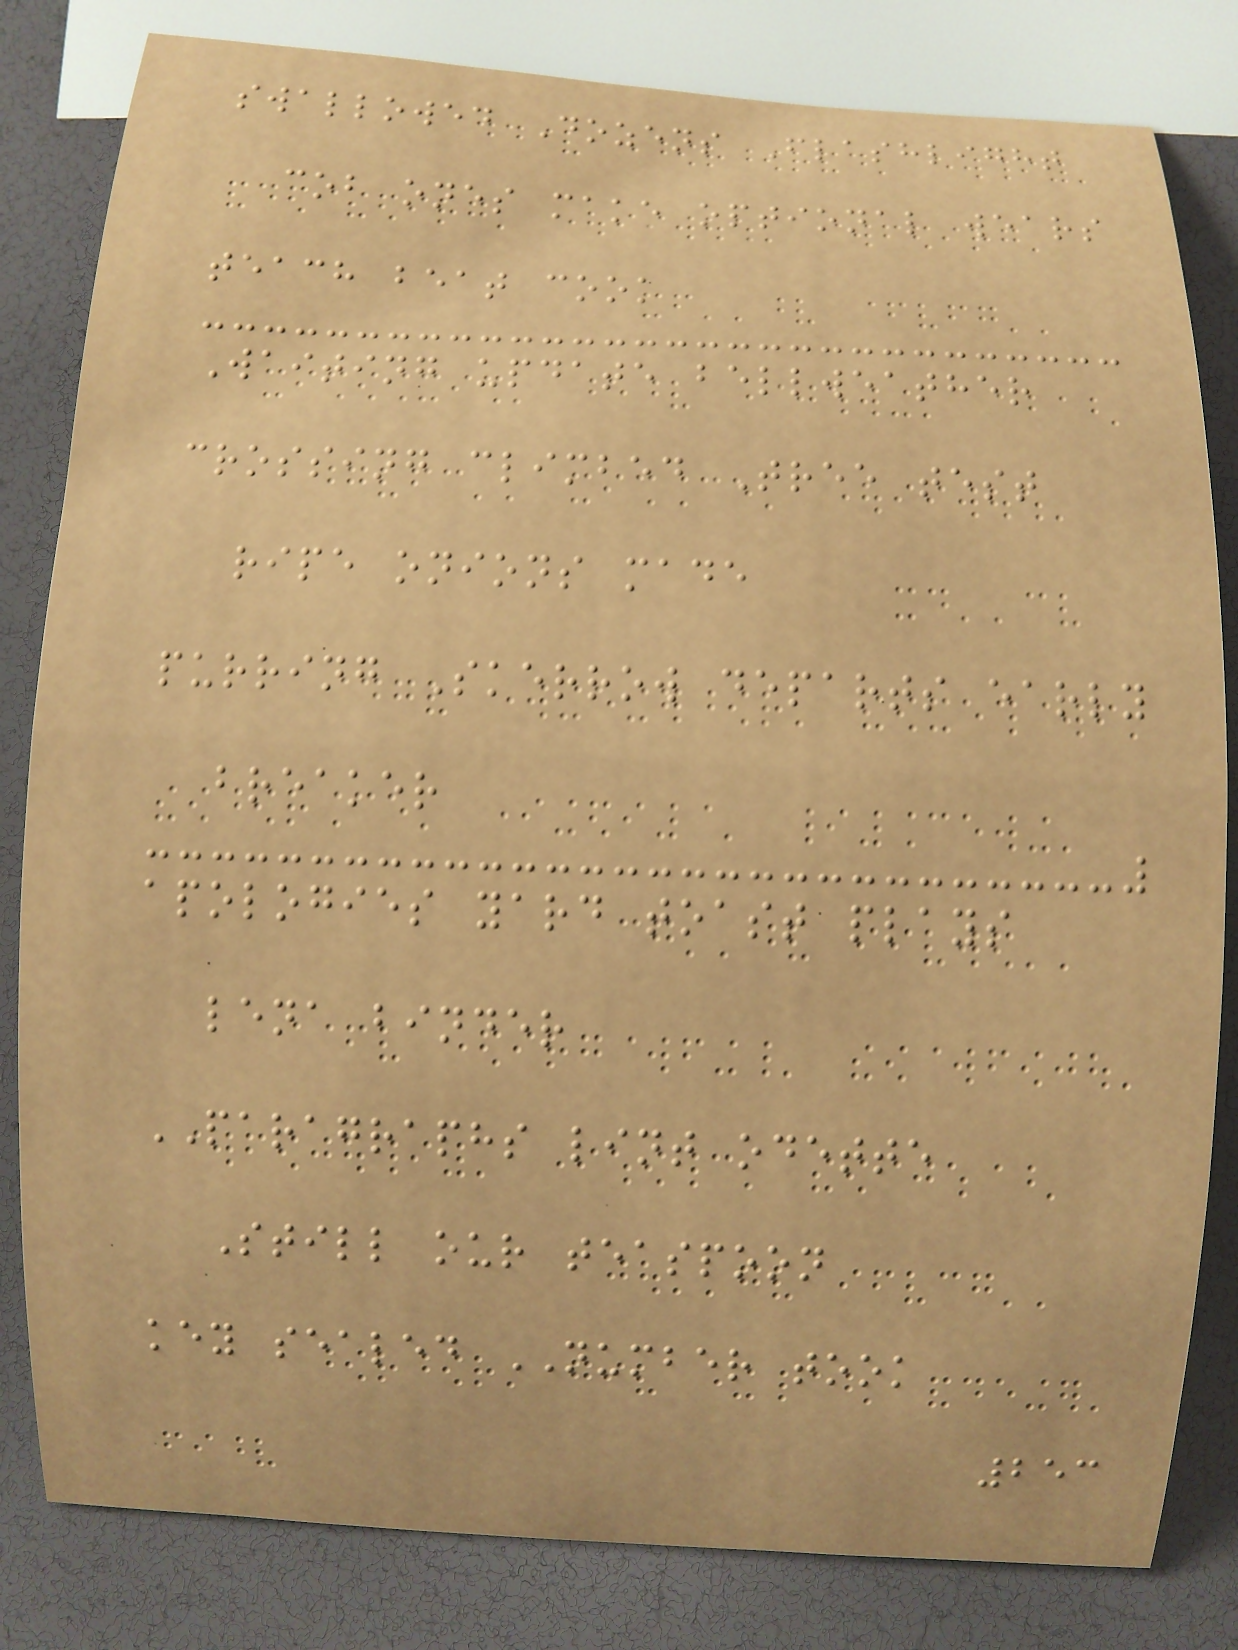swallowed Dozens Flashlight
cob ones make optional wears
teach beat cook
Waiting update bellweather
crossing climbed Tree test
ripe onions made
purring Skerrow departs early
breaker
apologies yard toast plays
lena binder
PARAGRAPHS lint odette
Still our teaspoon
key sealed NUMBER took
253
